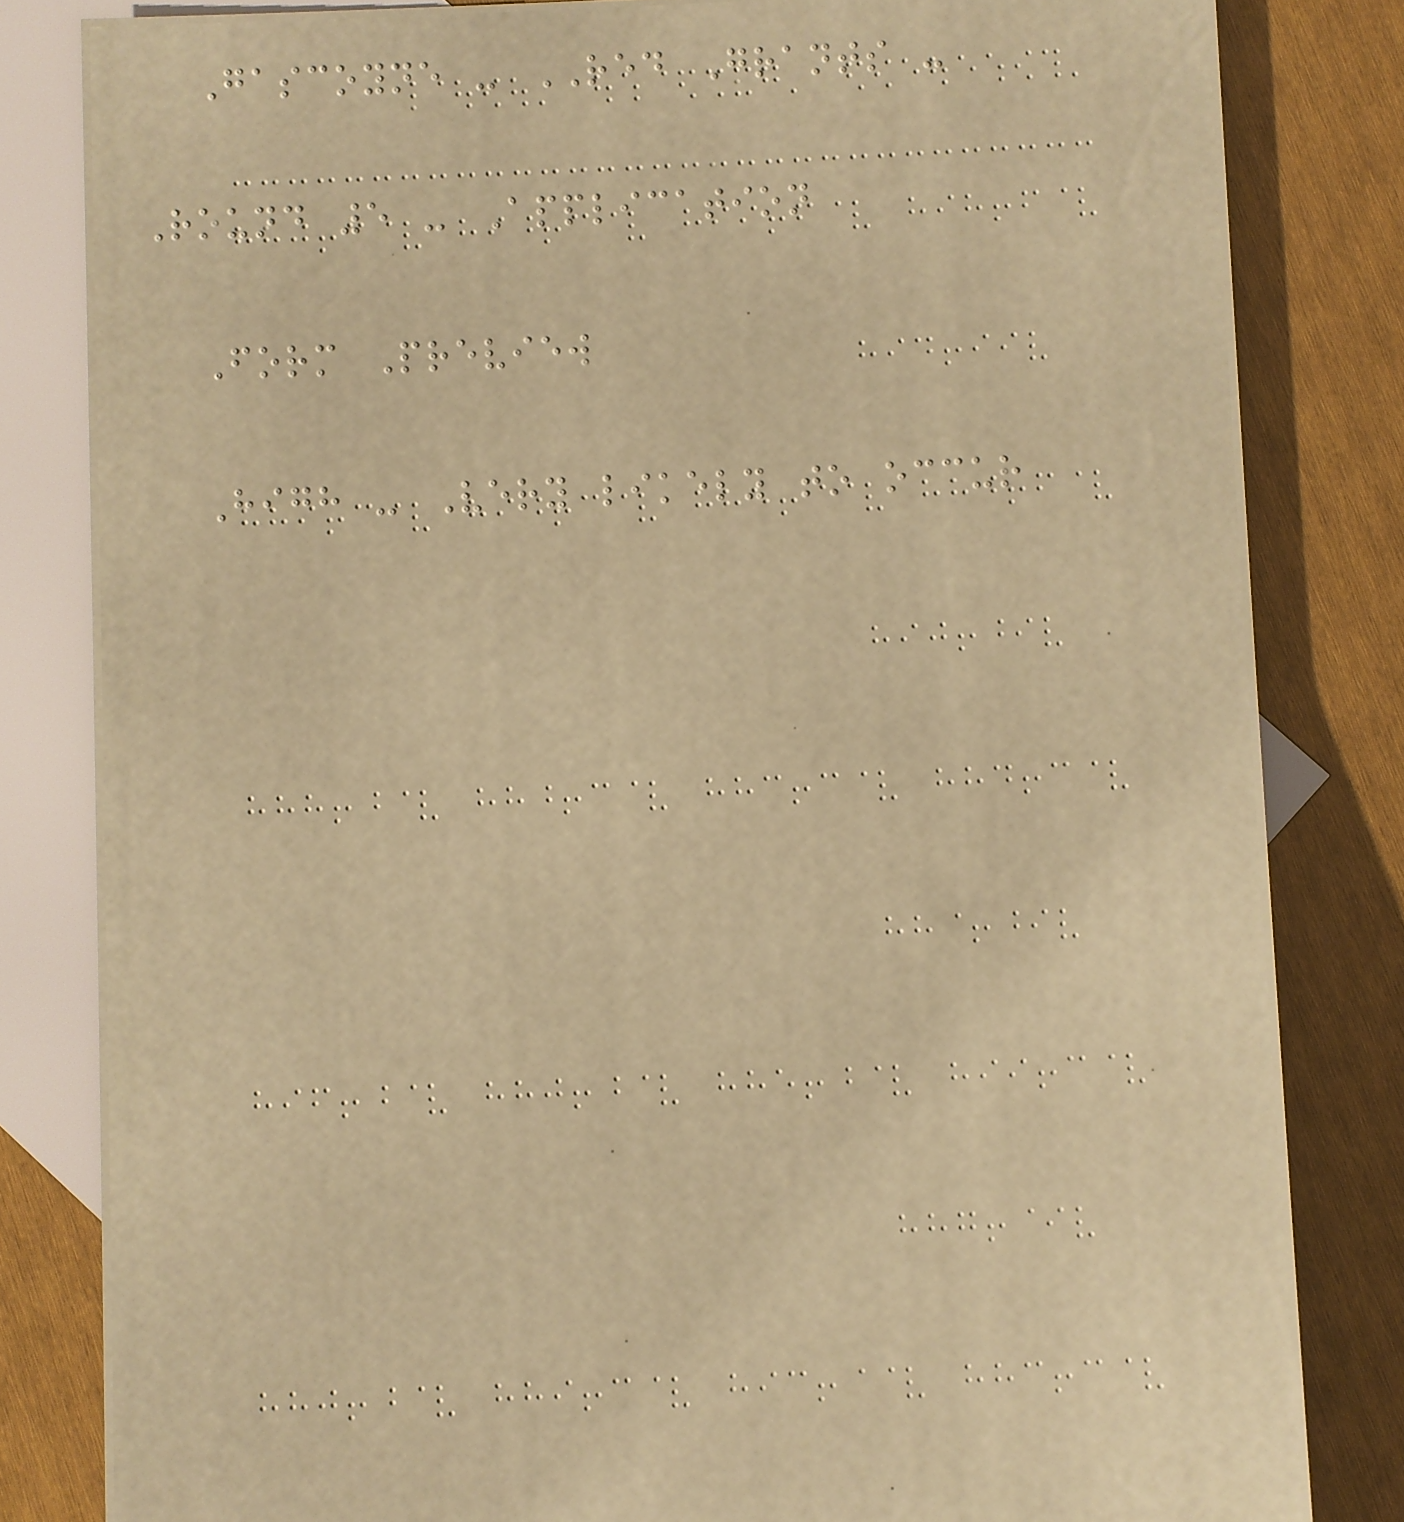Gascoyne - RED Grants -
Round 5 - Application
Form Preview
High - Very likely to occur
